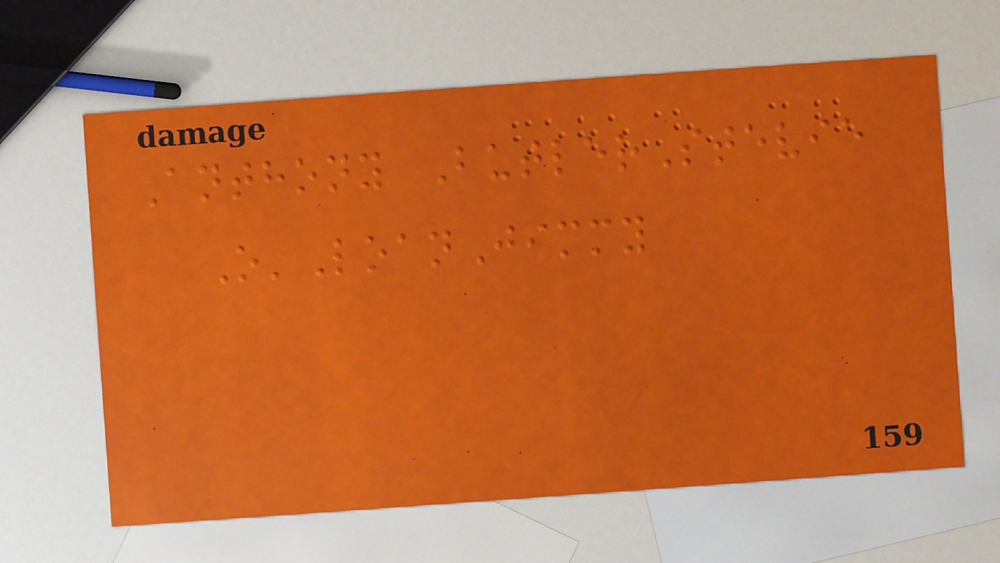Anthony ButlerStevie
O'LoanJimmy
